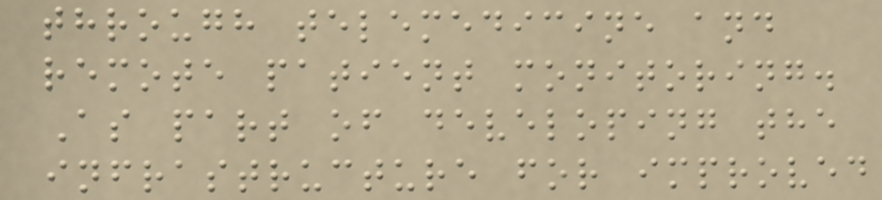through telemedicine and
remote patient monitoring.
As part of developing the
infrastructure for improved
